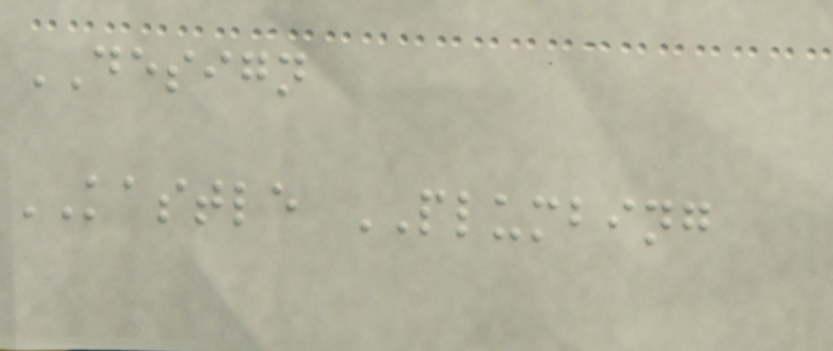DESIGN
KASTLE PLUMBING
